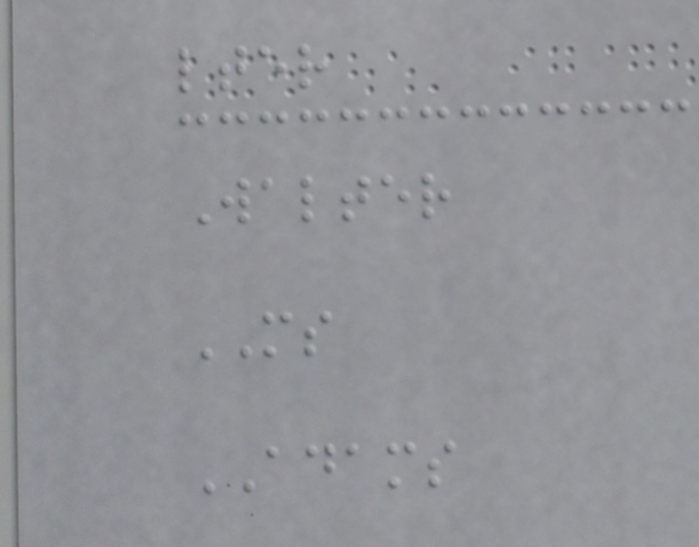lter
Walter
MS
ADAMS
